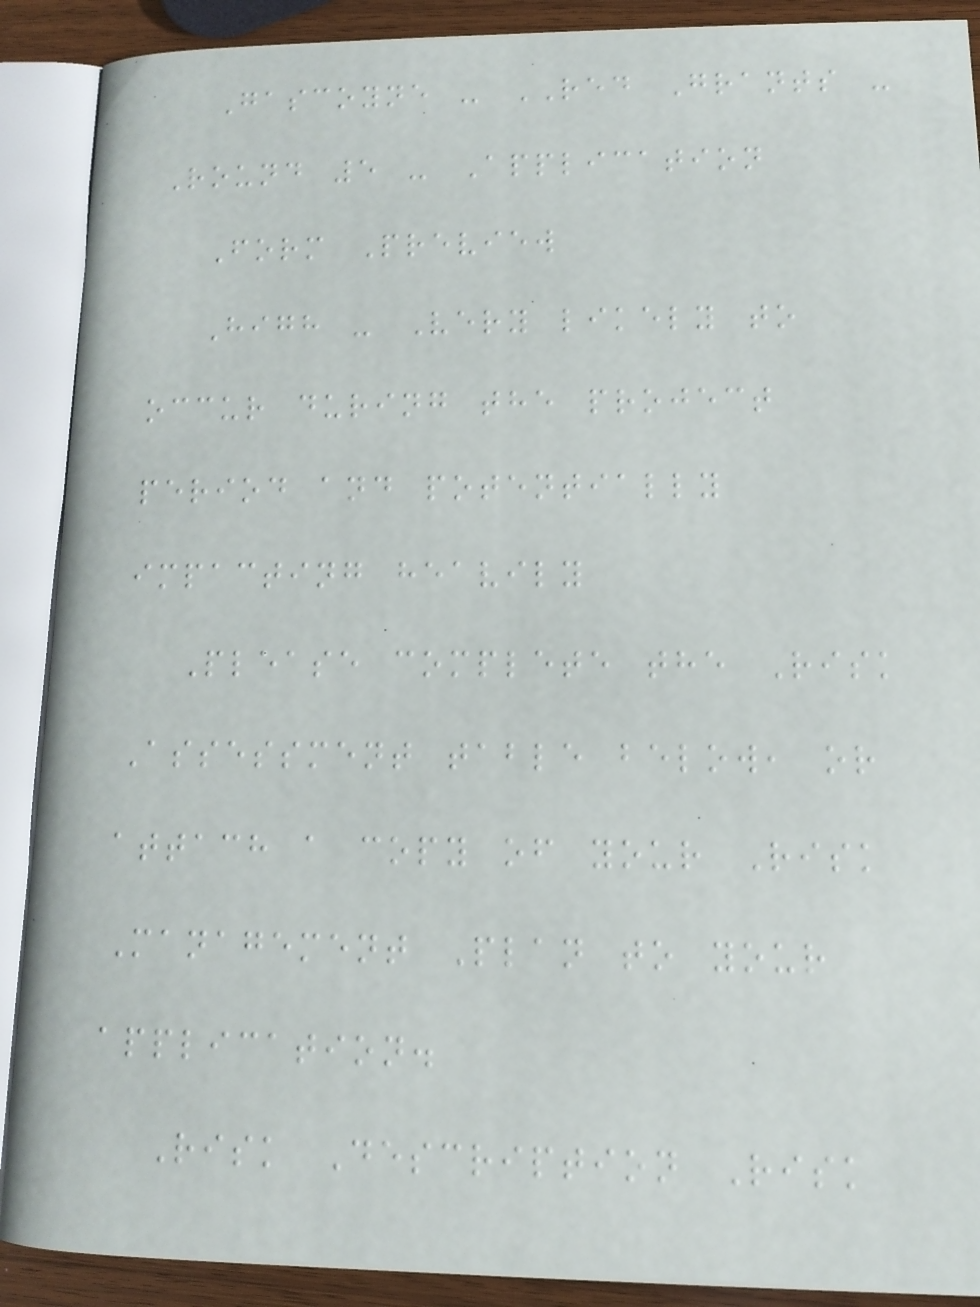Gascoyne - RED Grants -
Round 5 - Application
Form Preview
High - Very likely to
occur during the project
period and potentially
impacting heavily
Please complete the Risk
Assessment table below, or
attach a copy of your Risk
Management Plan to your
application.
Risk Description Risk
